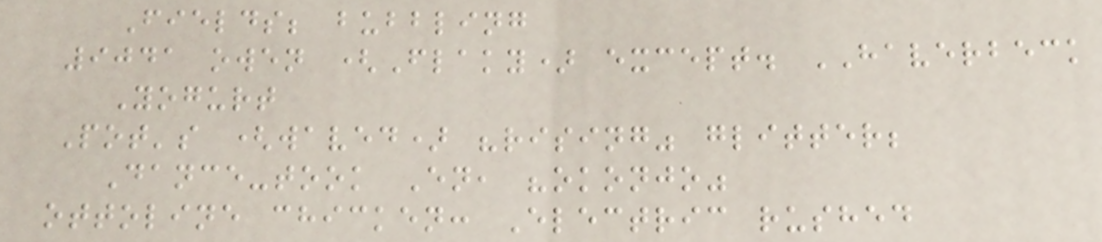Fields; bubbling
9041 owen (Flaky) except. HAVERBECK
Yogurt
Pot's (waved) "rising" glitter;
Dance-took En, "okonjo"
ottoline chicken: Electric rushed
